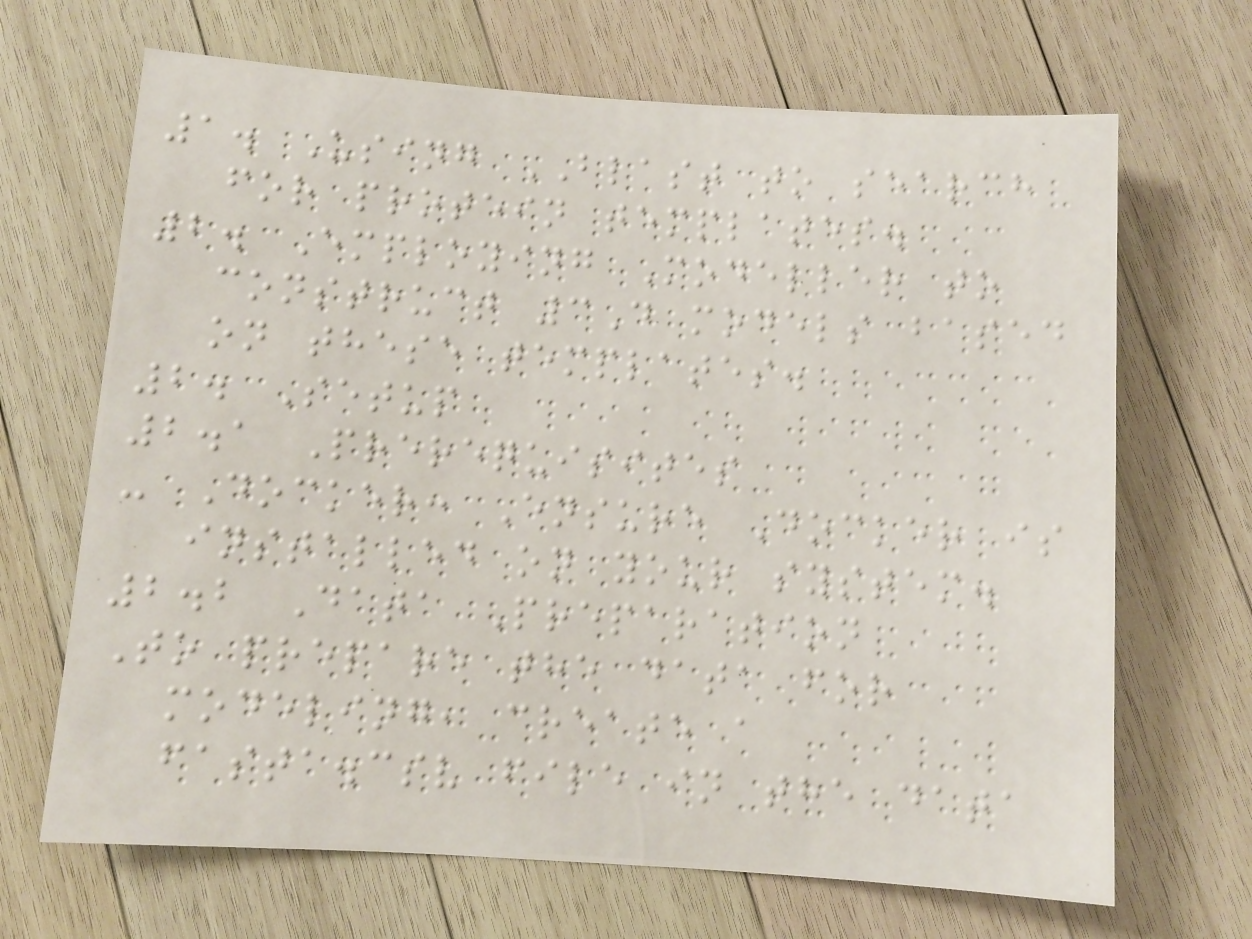1. Using BLAST to search
for protein templates.
2. Employing Modeller to
construct 3D models based
on these templates.
2. Setup
2.1 Prerequisites
- Docker: Ensure Docker is
installed on your system.
2.2 Data Preparation
To prepare the data for
modeling, create a
fasta.csv file in the data
